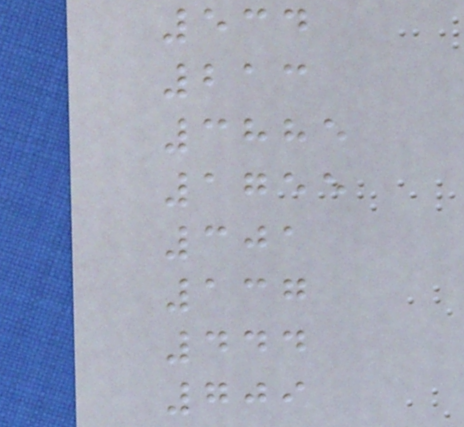534
213
3885
1755
301
137
444
709
